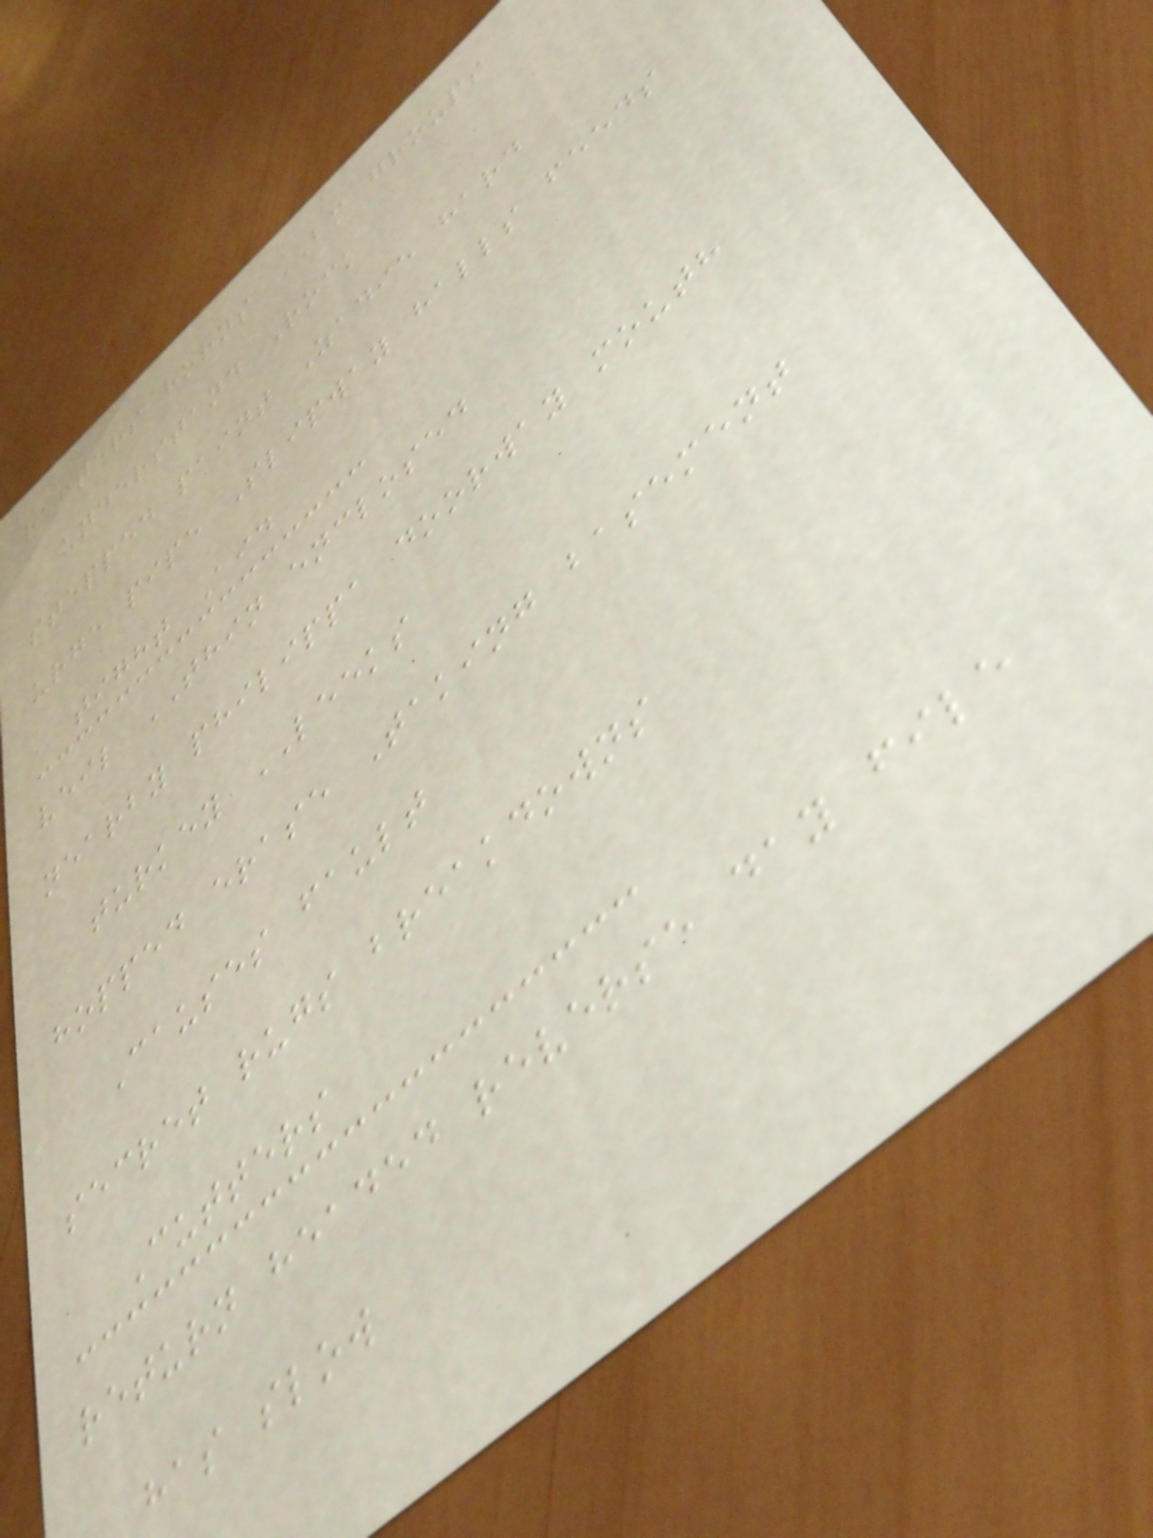rafters horns BM groups
understand Rock
stepped paint Zadie hard
urge pipe Slipway halls feeds
tight Aid
veil THIN enclosed
nearby philippa doorway mouth
turkey LEEKS
hopped erase Taking basement
Causes fault
secret rugs breakdowns
Cutters
return headed reverse day file
has slow
